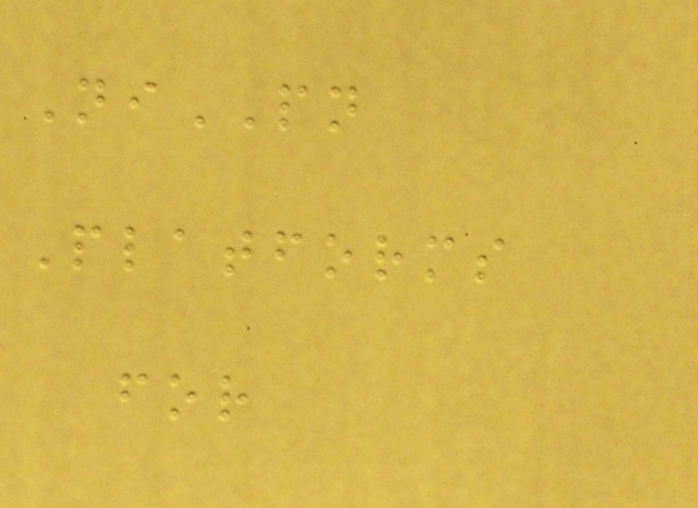NiPN
Platforms
for
